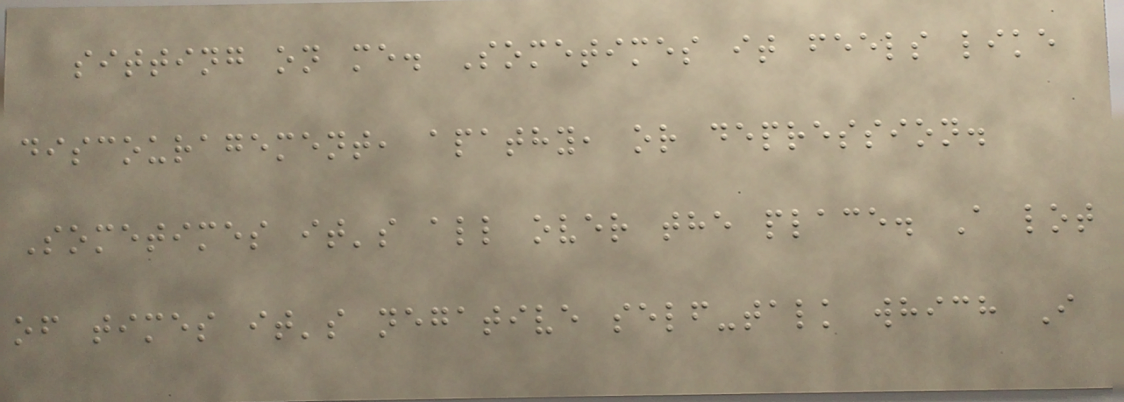sitting on me. Sometimes it feels like
discouragement, apathy, or depression.
Sometimes it's all over the place. A lot
of times it's negative self-talk which I
